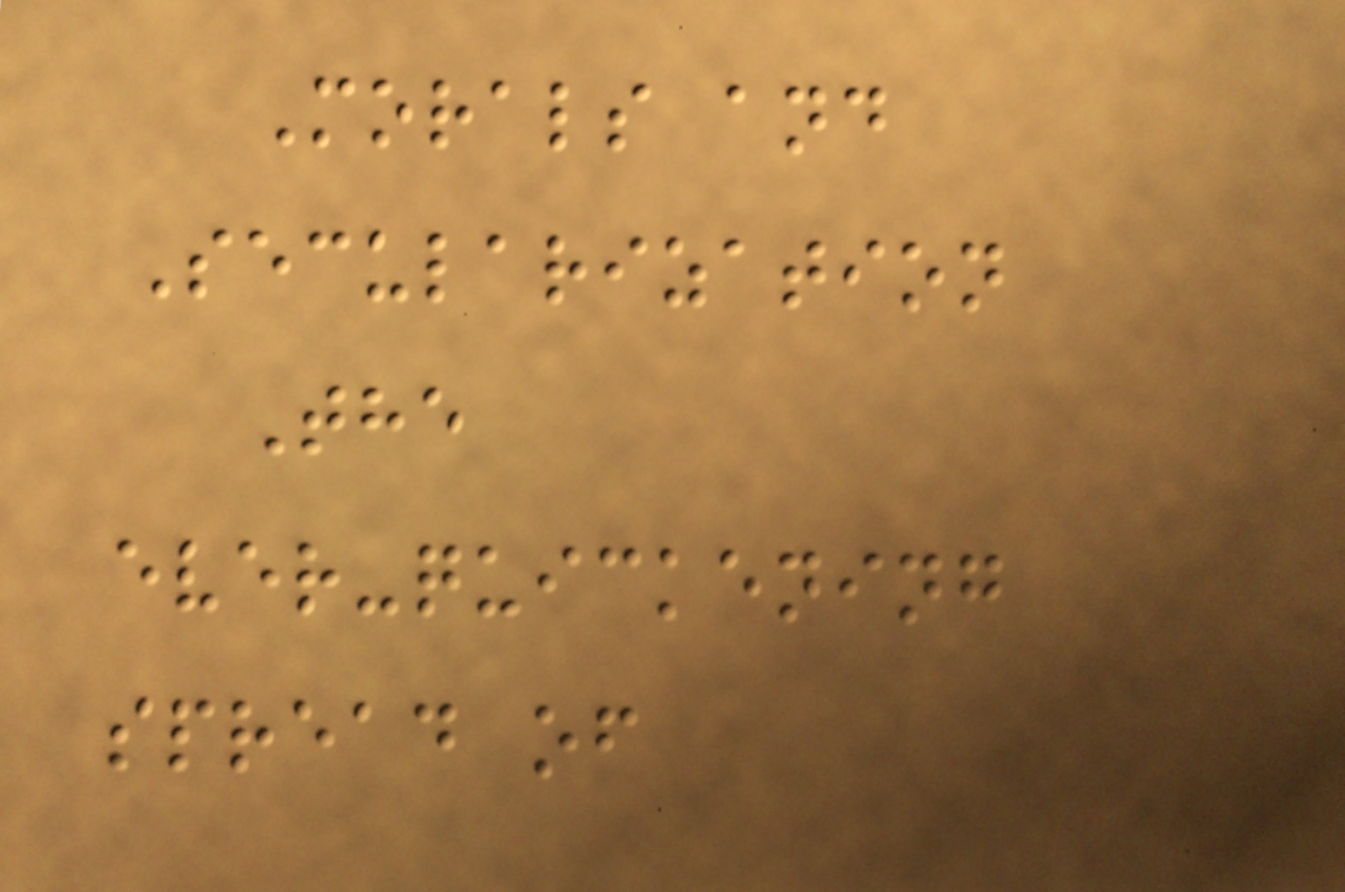Morals and
Secularization
The
ever-quickening
spread of
